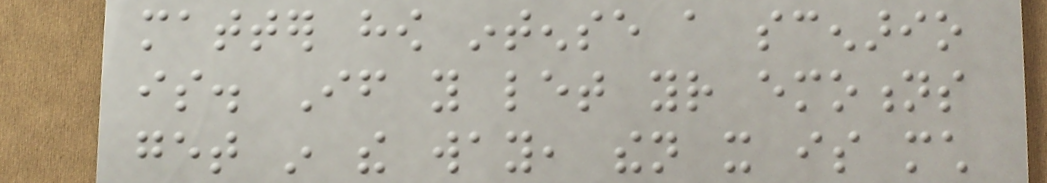matter how intense a scenario
is. If you let your emotions
get in the way, then it is much
